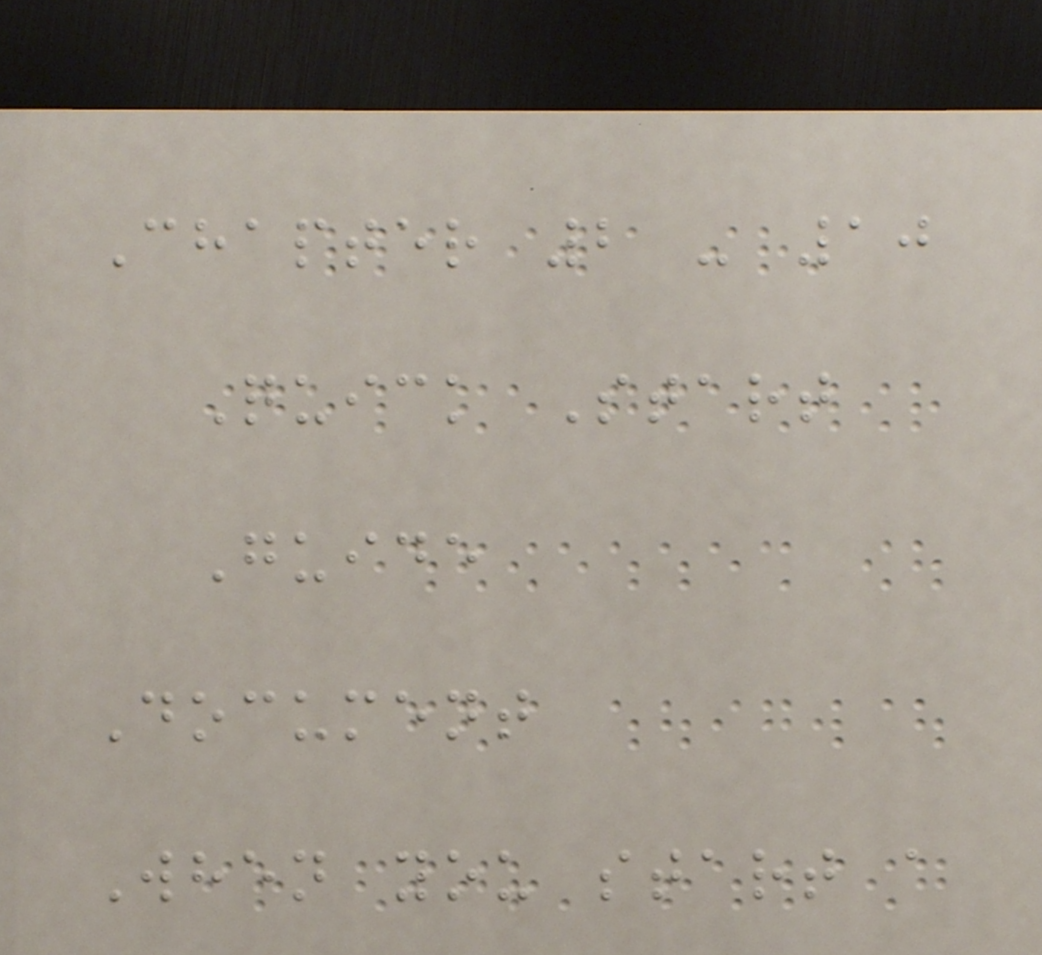Chapter 2 - 10
Quick Start
Guide
Document
When you start a
